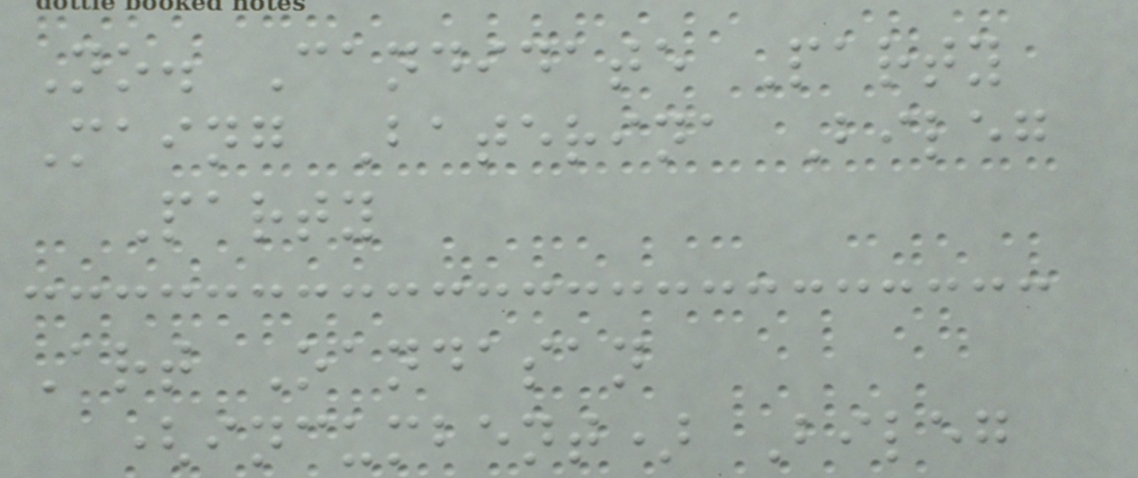No. Candidate Party
Maing Baterina Bileg
Party
Art Oandasan
(incumbent) Bileg
